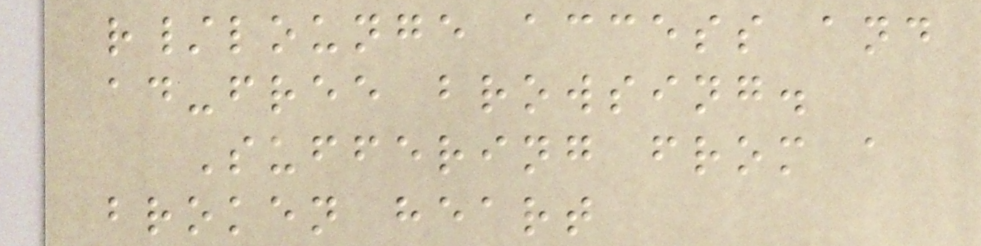r/lounge access and
ad-free browsing.
Suffering from a
broken heart
